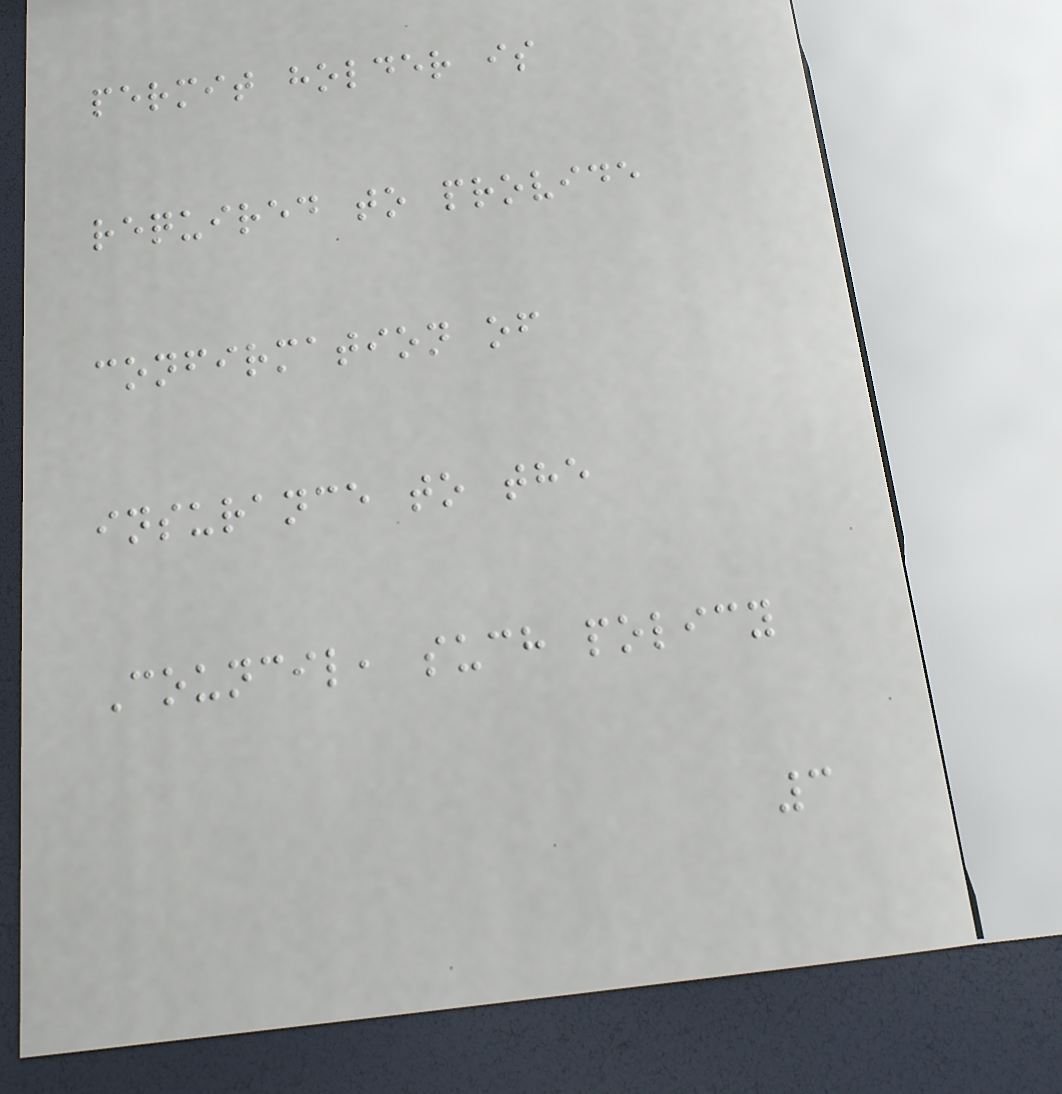permit holder is
required to provide
confirmation of
insurance to the
Council, such policy
3
